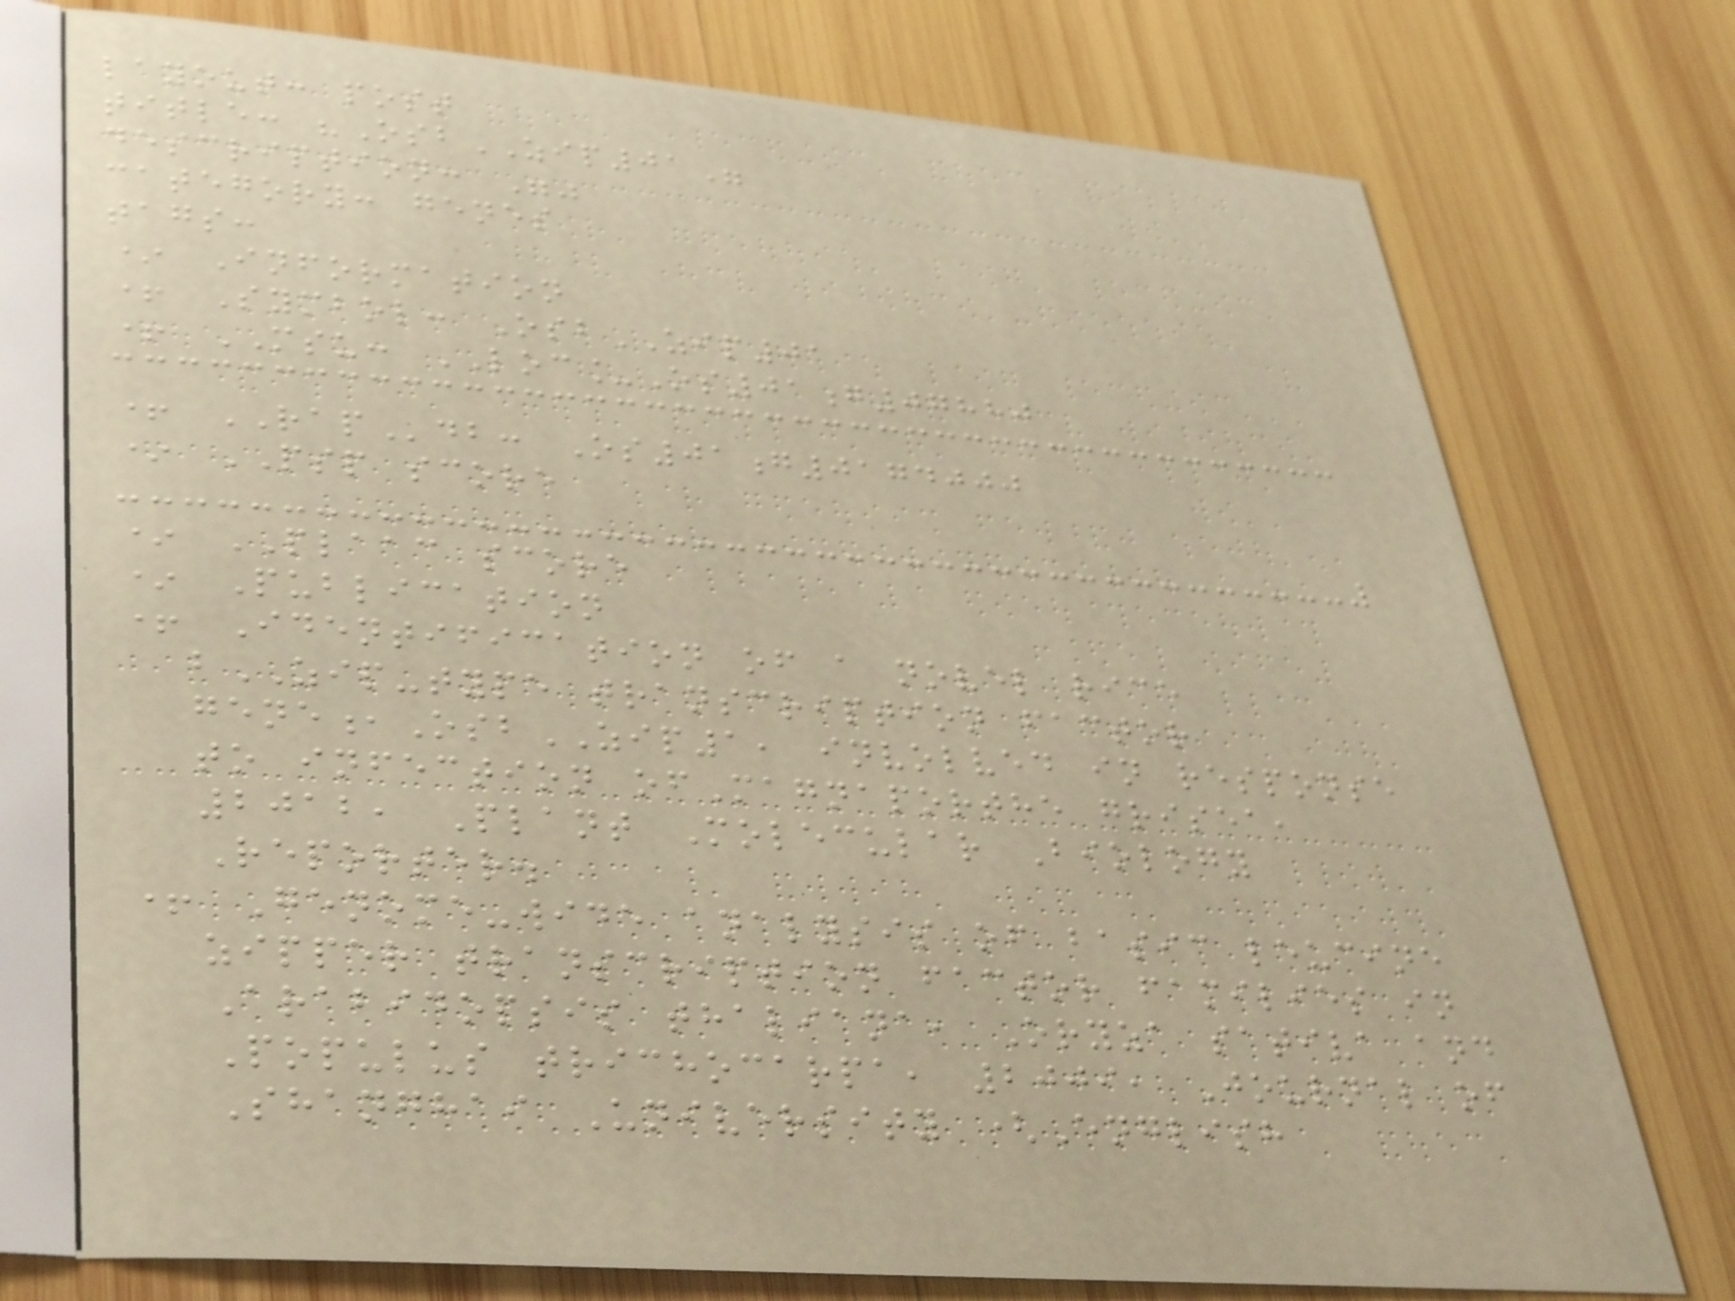layout: post
title: "OsbZIP01"
description: ""
category: genes
tags:
* Information
+ Symbol: OsbZIP01
+ MSU: LOC_Os01g07880
+ RAPdb: Os01g0174000
* PSP score
* PLAAC score
* Publication
+ Identification of a novel rice
bZIP-type transcription factor
gene,OsbZIP1, involved in response
to infection ofMagnaporthe grisea,
2012, Plant Molecular Biology
Reporter.
+ Genome-wide analysis of basic leucine
zipper transcription factor families in
Arabidopsis thaliana, Oryza sativa and
Populus trichocarpa, 2009, Journal of
Shanghai University (English
